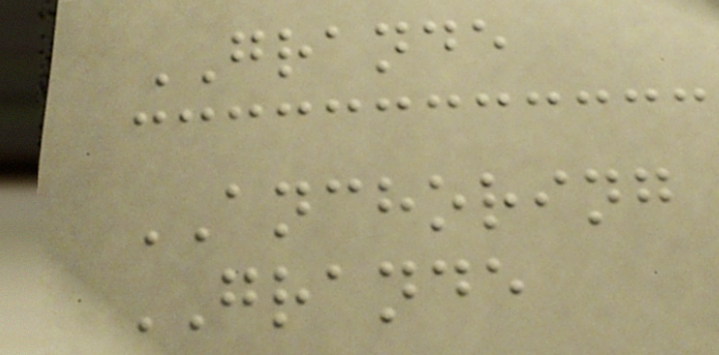GRANDE
ANCHORING
GRANDE
